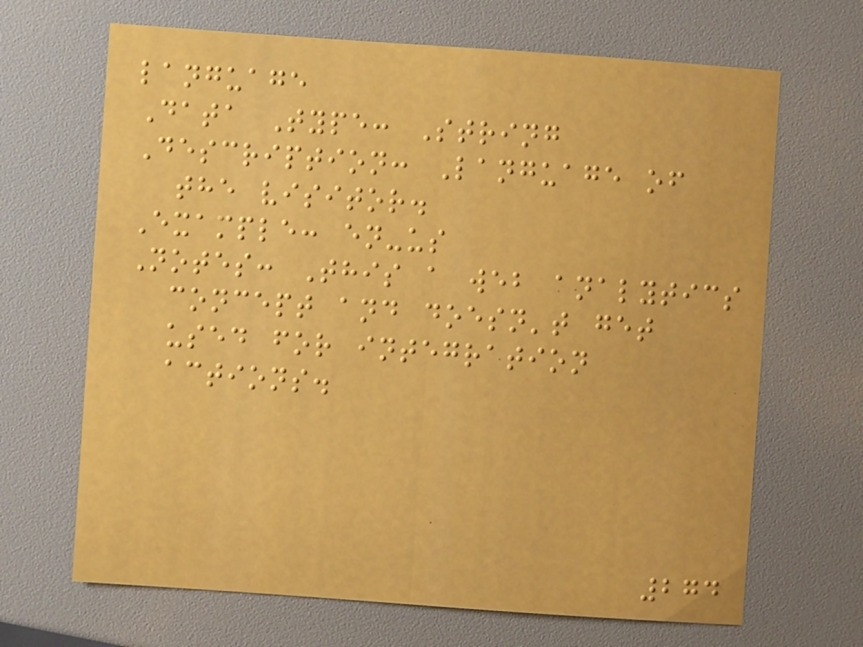language
Data Type: String
Description: Language of
the visitor.
Example: en-us
Notes: This a web analytics
concept and doesn't get
used for integration
actions.
274
